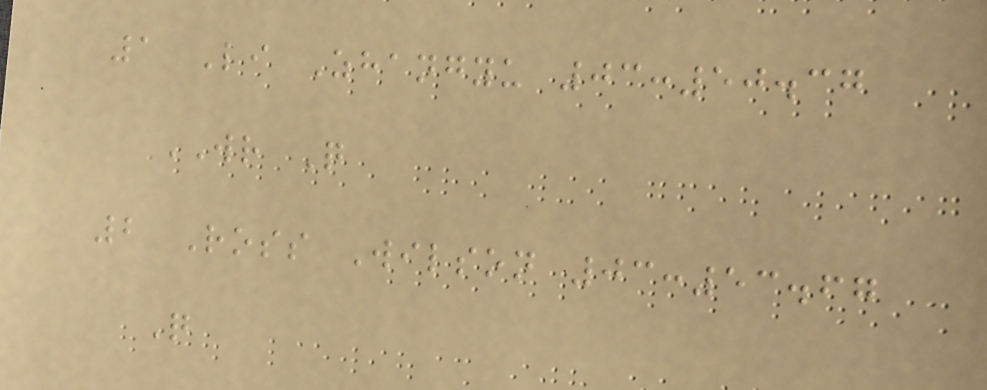1 Li Zhangyu 03:50.37
WR Q
2 Ross Wilson 03:53.67
Q
